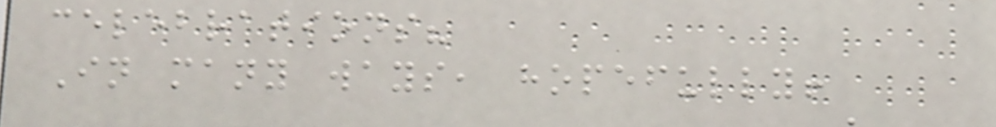celebrations?
In many ways, hopefully!
